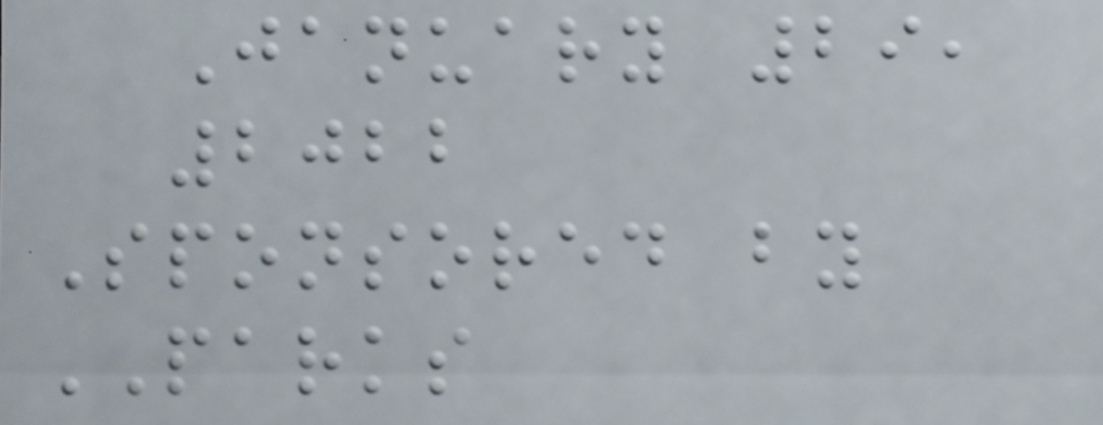January 29,
2022
Sponsored by
PARKS
